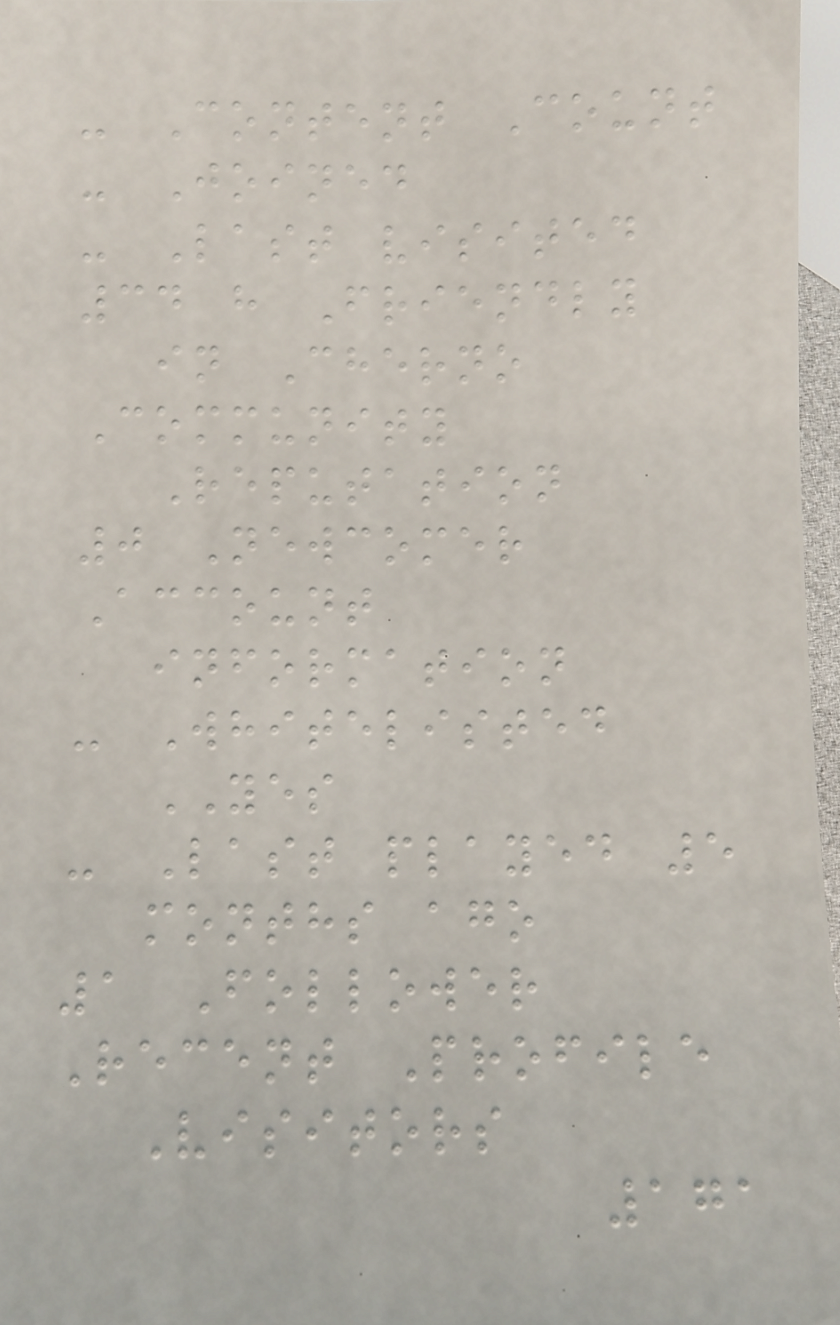- Content Count
- Joined
- Last visited
34 h Friendly
in Cherno
Community
Reputation
0 Newcomer
Account
information
- Whitelisted
YES
- Last played 5
months ago
1 Follower
Recent Profile
Visitors
171
